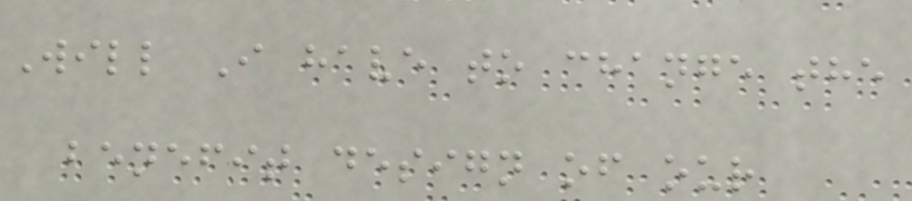Will I have to change the
benefit design of our
